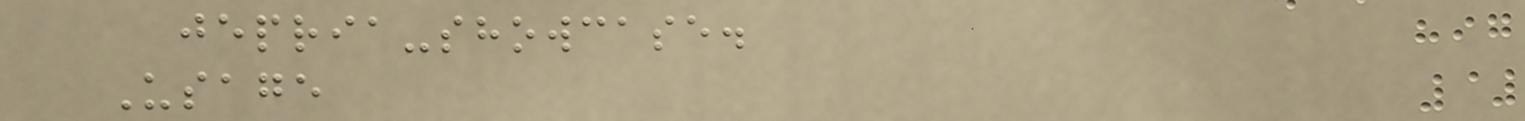jepria-showcase.
Usage
